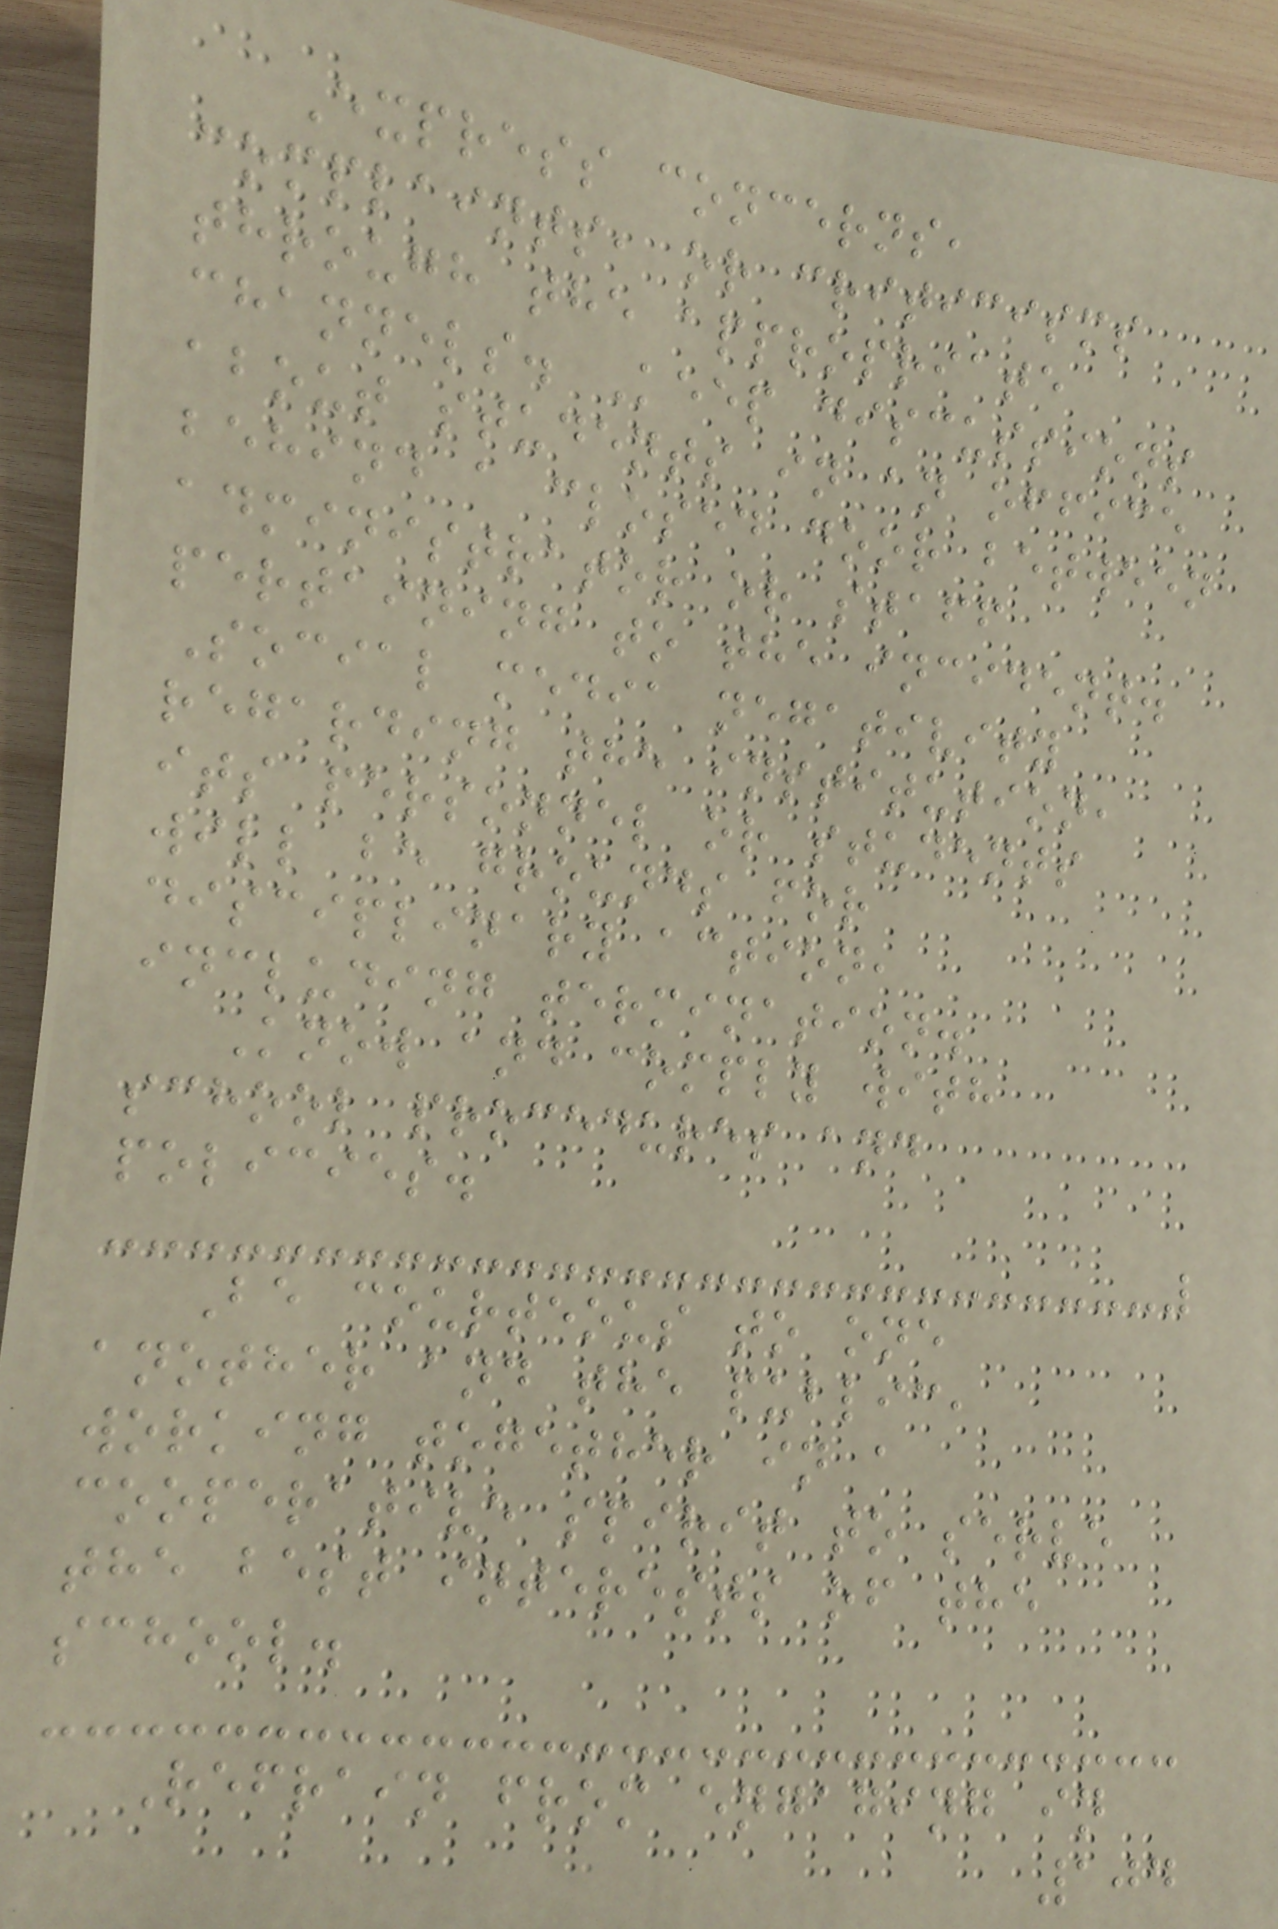Express concerns,
complaints, or criticisms
through the appropriate
channels. Keep discussions
about students in an office
behind a closed door between
administrator or staff
pertaining to the incident.
Social media negativity
regarding the institution,
its personnel or students
will be grounds for
disciplinary action,
including termination.
Know and comply with
school procedures and
policies.
Be courteous to one
another and the public,
working together in a
cooperative spirit to serve
the best interests of the
school.
Refrain from engaging in
104
